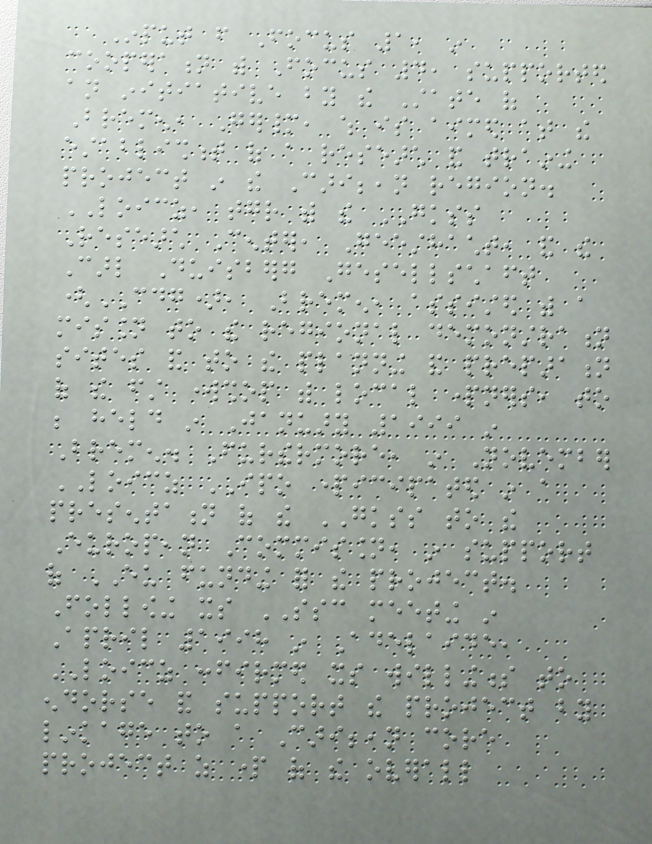Input from Focus 1, in
cooperation with Focus 4, supported
an initiative by the State of
Bremen, Germany, which is aimed at the
establishment of a research and training
project in the Caribbean region.
LOICZ, together with the GKSS
Research Center, Geesthacht, and the
Carl Duisberg Gesellschaft
(CDG), Bremen, assisted with a
mission to the regional demonstration
sites and to the planning and preparation
of the first workshop with local partners, to
be held in January 1999 in
Bremen. Furthermore, in November
LOICZ IPO participated in a
presentation of the GKSS to the
European Commission, in support
of EU funding for the project.
Following its SSC meeting in
April 1998 in Adelaide,
LOICZ confirmed its willingness to
endorse and support the project by
linkage to a Caribbean core
project as part of the overall
